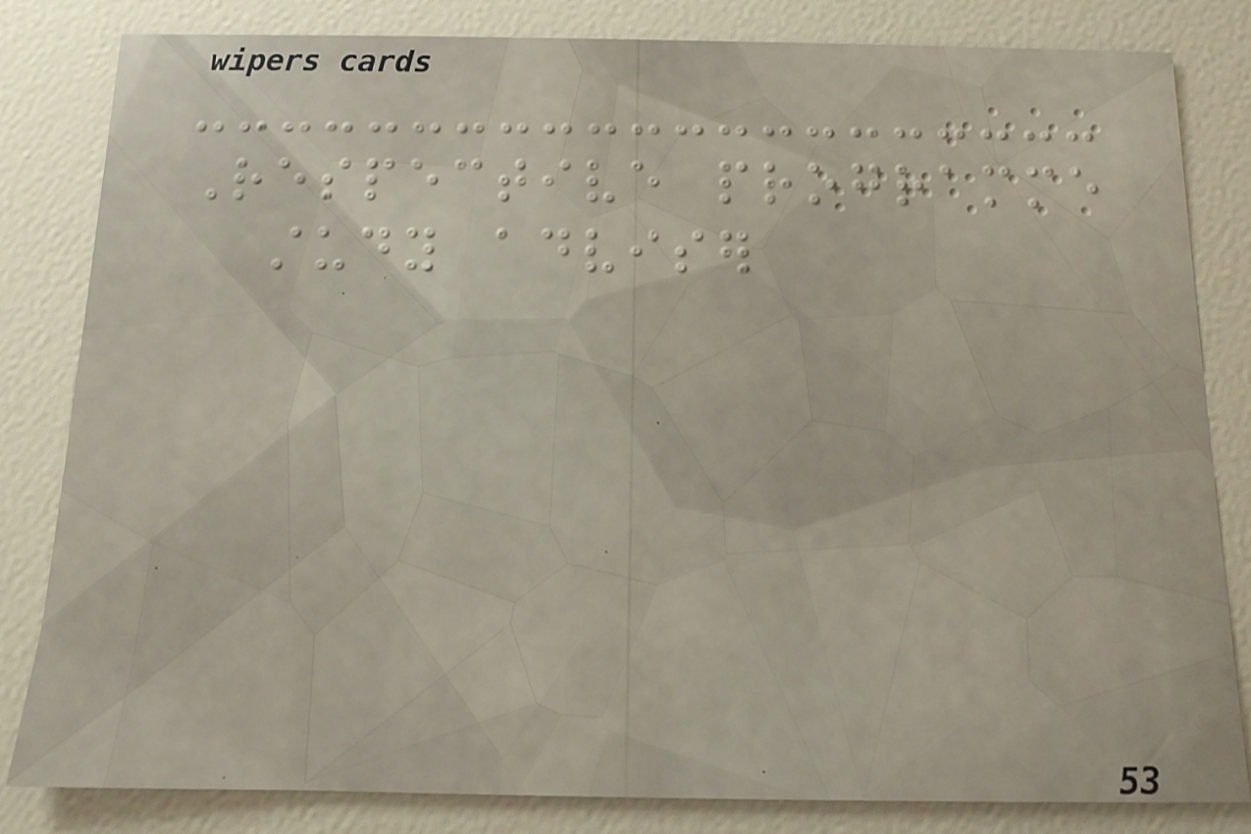Respective programme
study adviser
